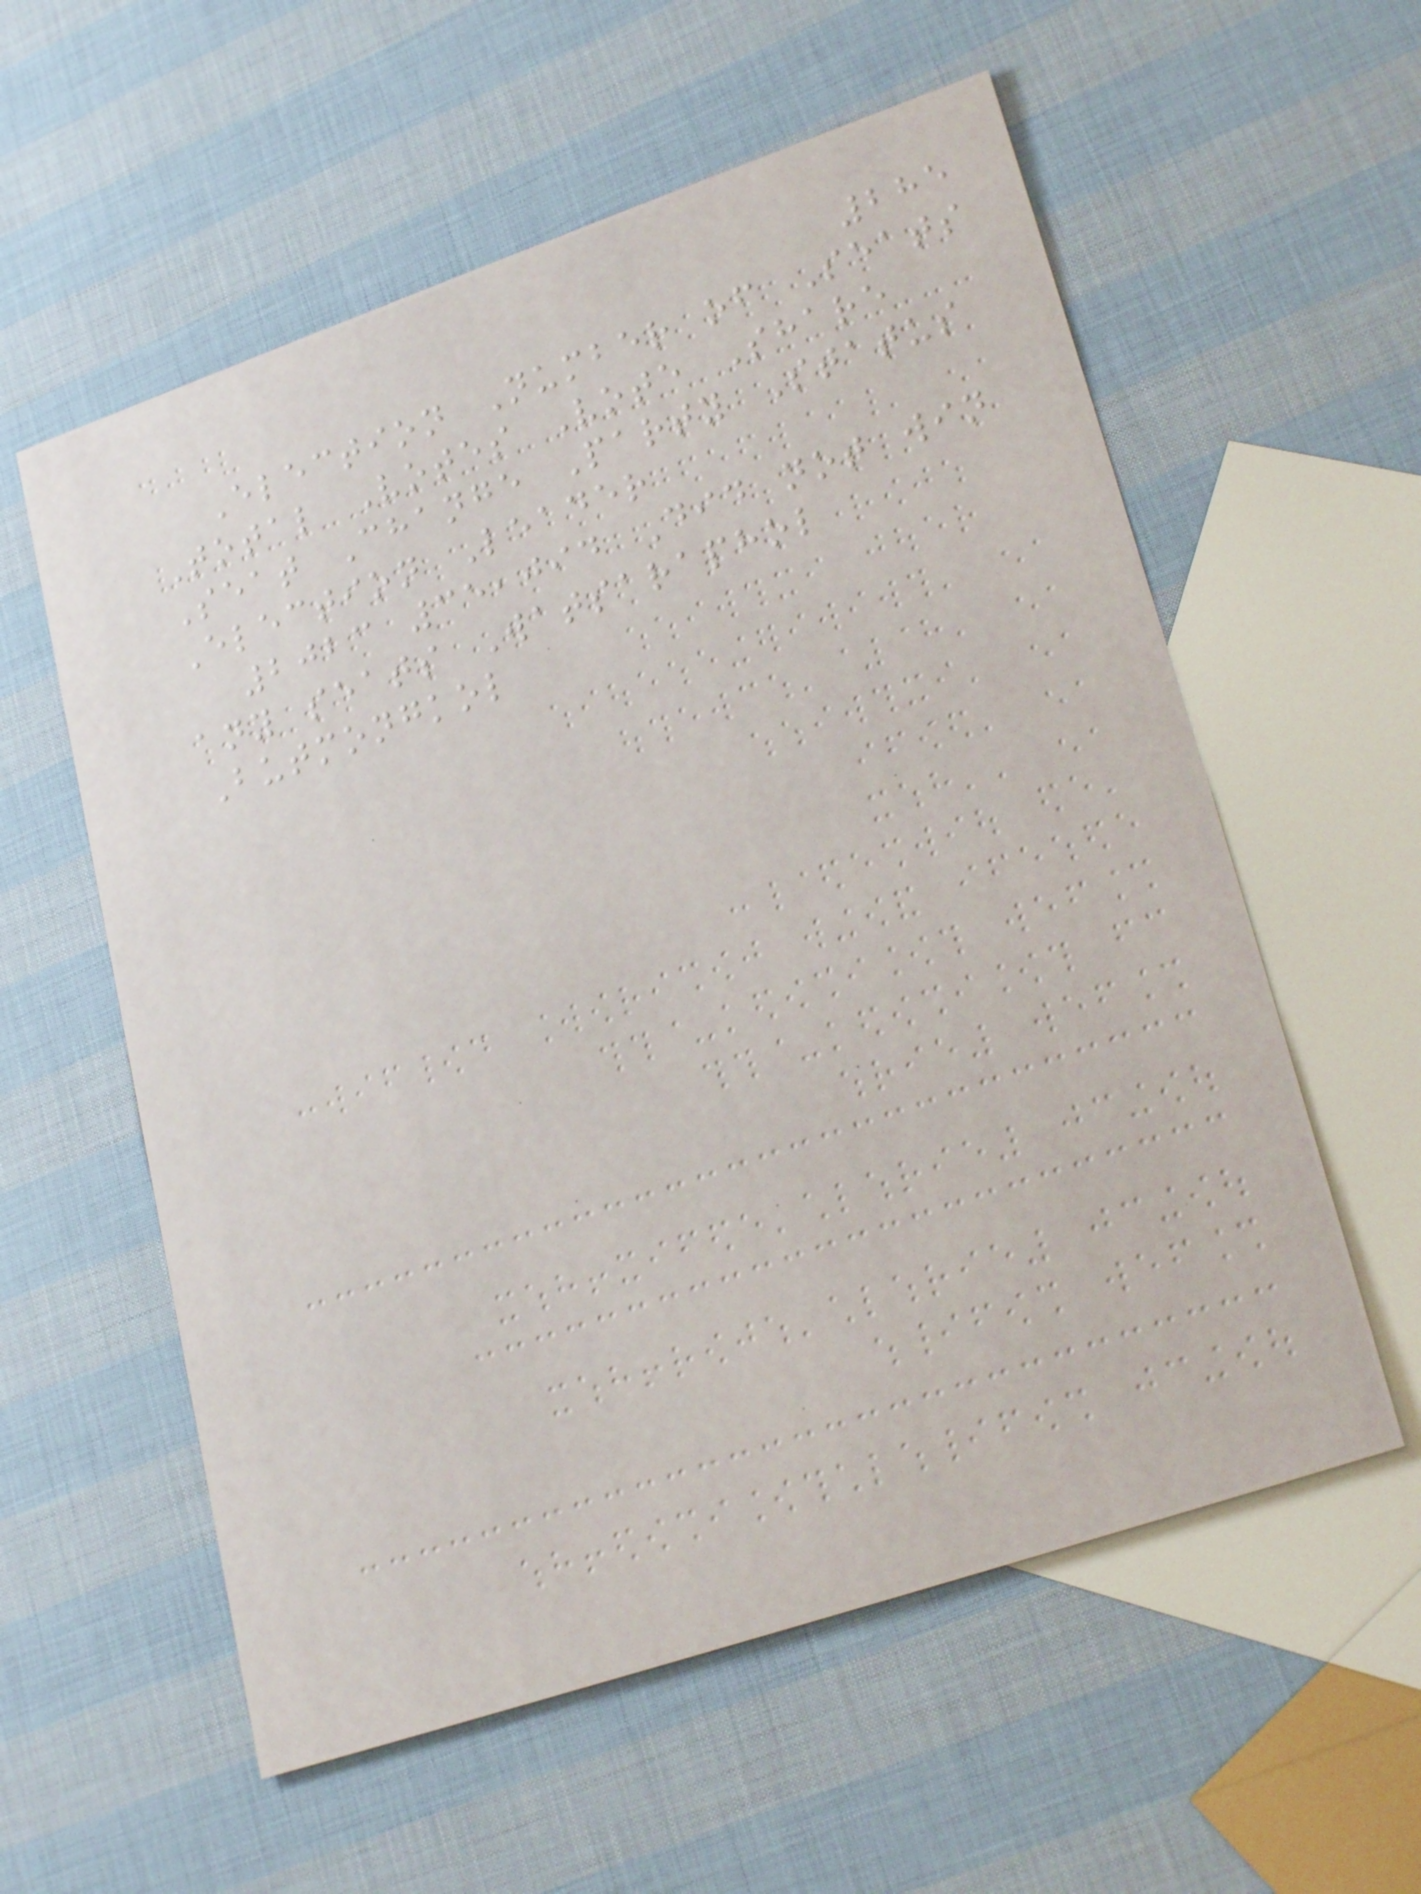285
Election Number of Seats
Total Votes Vote Share
Seat Change Party Status
Election Leader
2023 35,094 Did not win
any seats Watsaraphol
Butmongkol
